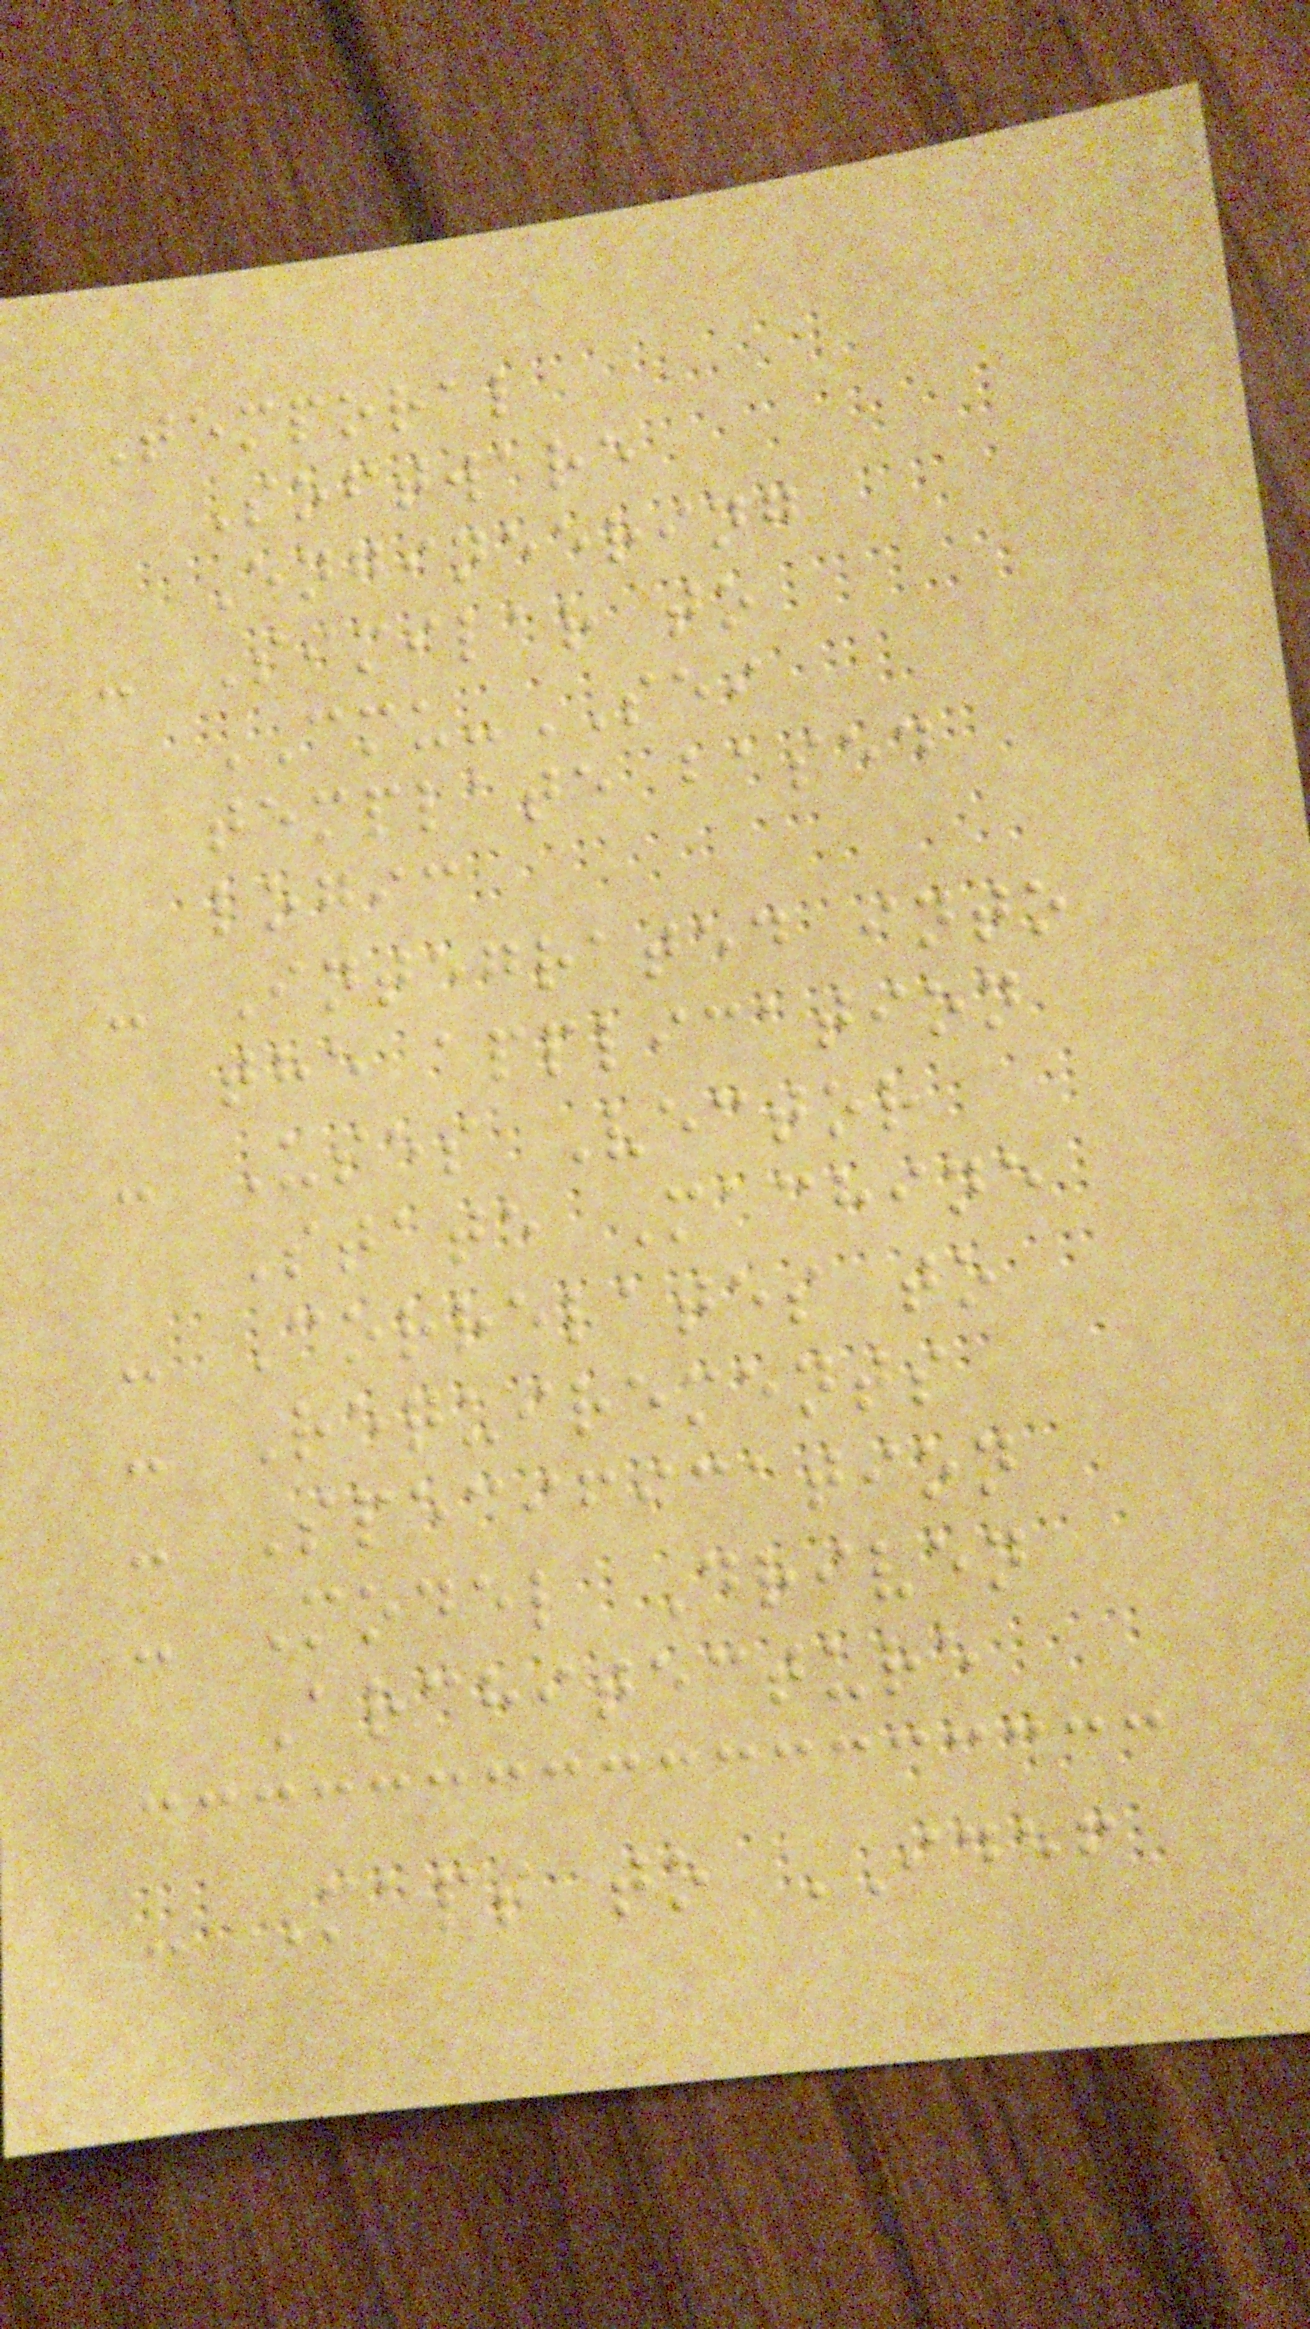Temporal
Software
Engineering
- Similar to
CMU-SEI
template based
logic
- Integrated into
the application
- Uses Vector
State Machine
- Correlates to
- Requirements
- Specification
- Model Driven
Architecture
- Maps to IDEF
